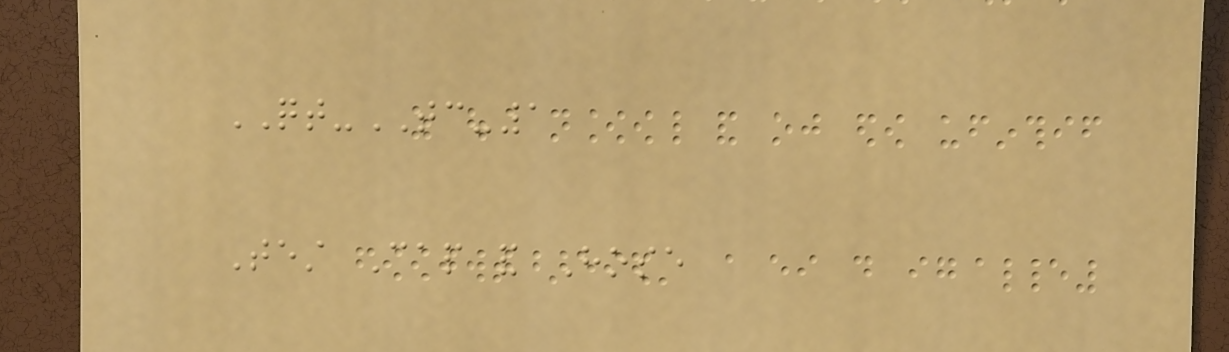QT-TC-1
Test Cap and Hose
